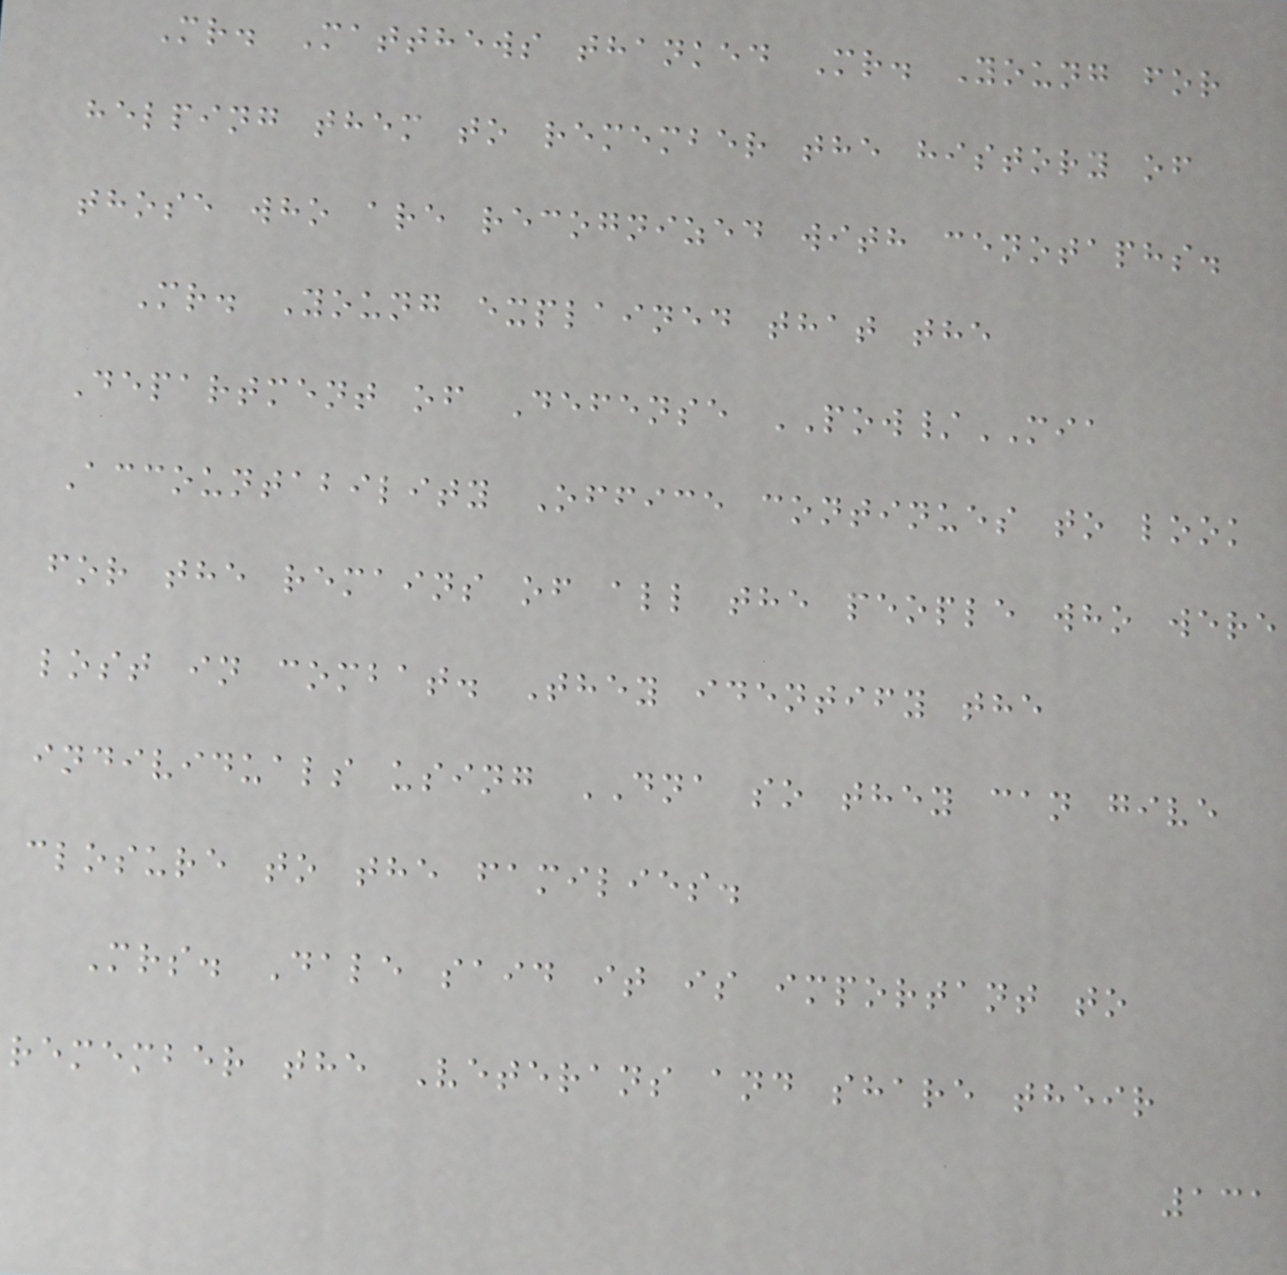Mr. Matthews thanked Mr. Young for
helping them to remember the history of
those who are recognized with cenotaphs.
Mr. Young explained that the
Department of Defense POW/MIA
Accountability Office continues to look
for the remains of all the people who were
lost in combat. They identify the
individuals using DNA so they can give
closure to the families.
Mrs. Dale said it is important to
remember the Veterans and share their
131
